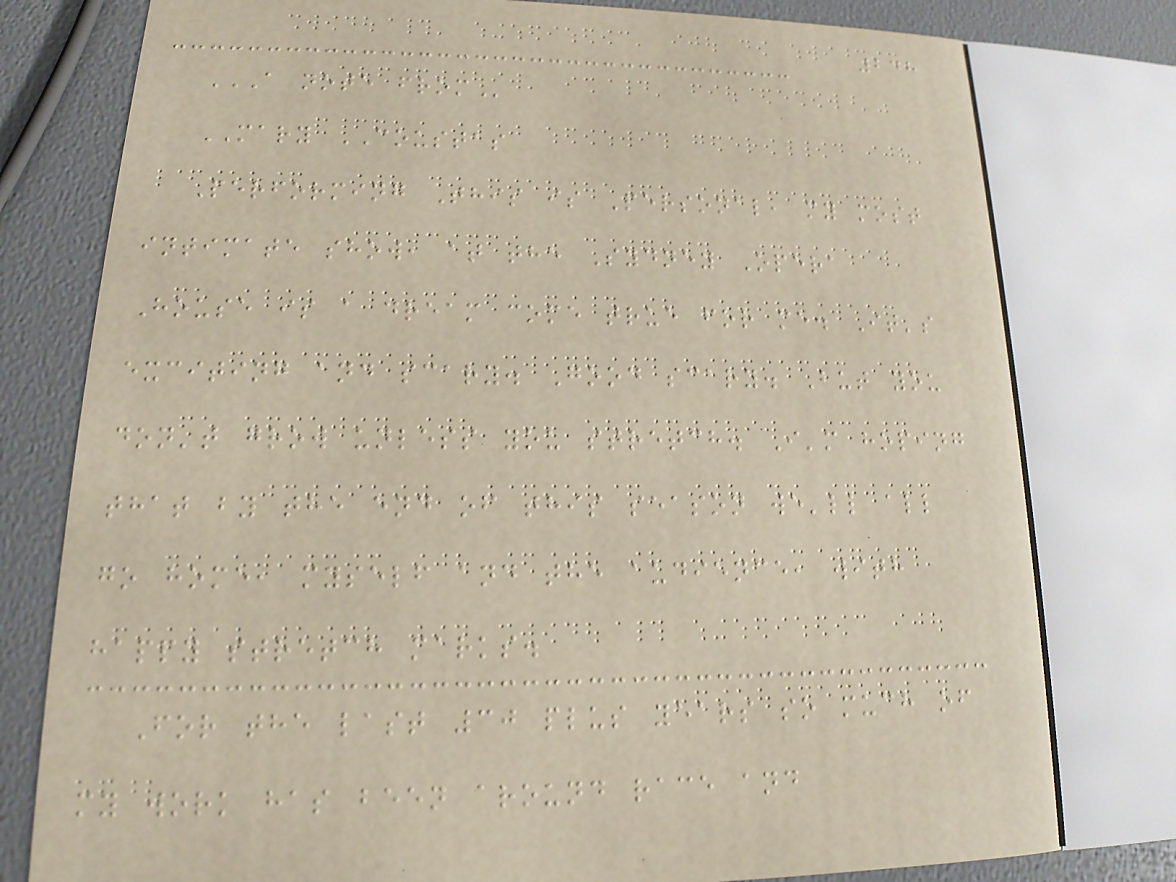248
A NOTE FROM
MARY COUSTAS
Performing This is Personal, my most
intimate show, at the Sydney Opera
House is a dream come true for me. It's
exciting and scary. Good scary. But you
don't grow unless you stretch. I'm hoping
that by the end of this season we'll all
go home, myself and the audience, with
happy stretch marks.
For the last 30 plus years so much of
my work has been around race and
